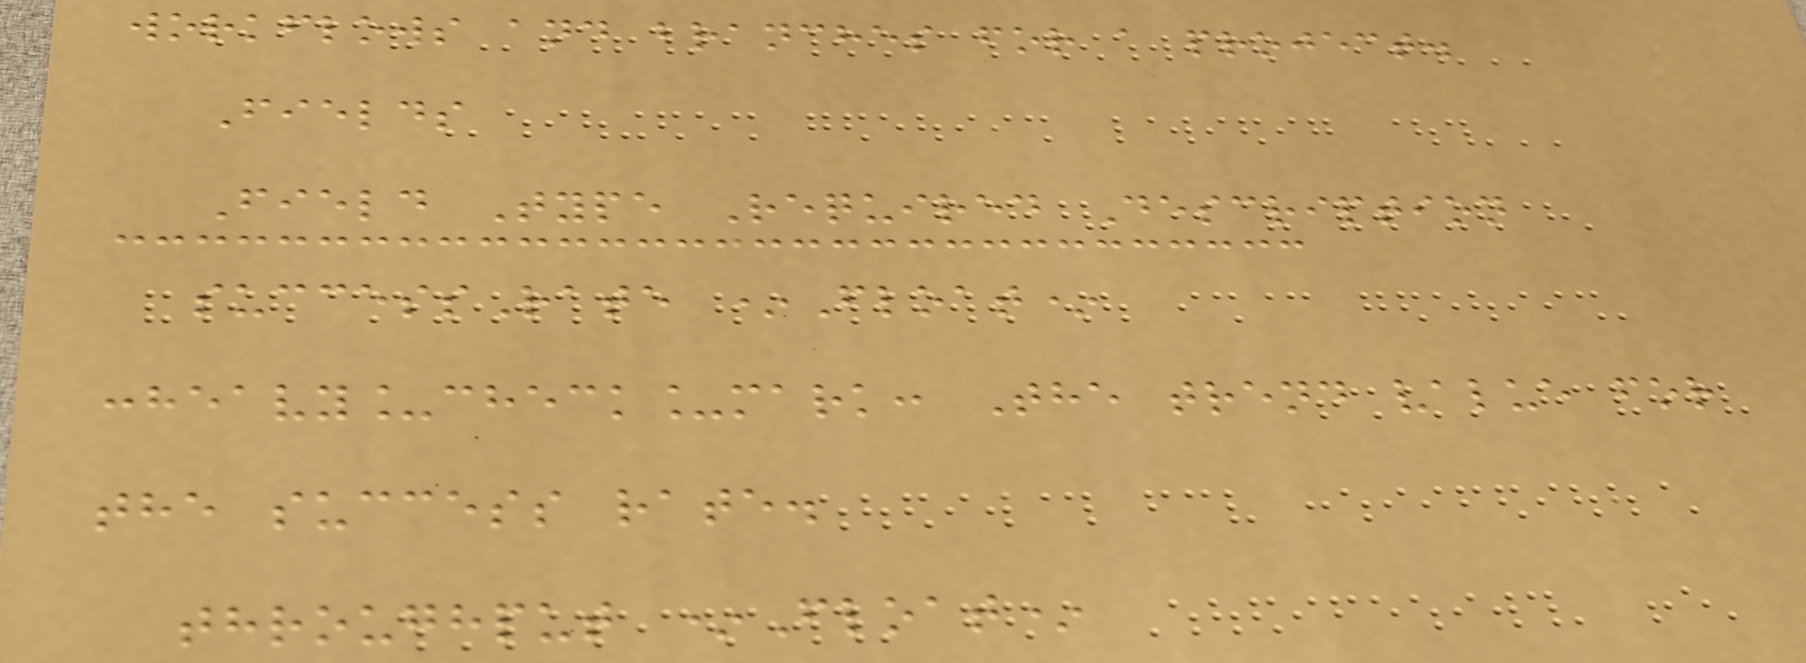workflows and branches for a project.
Fields
Field Type Required Description
successRate *Float*
:heavy_check_mark: The trend value for
the success rate.
throughput *Float*
